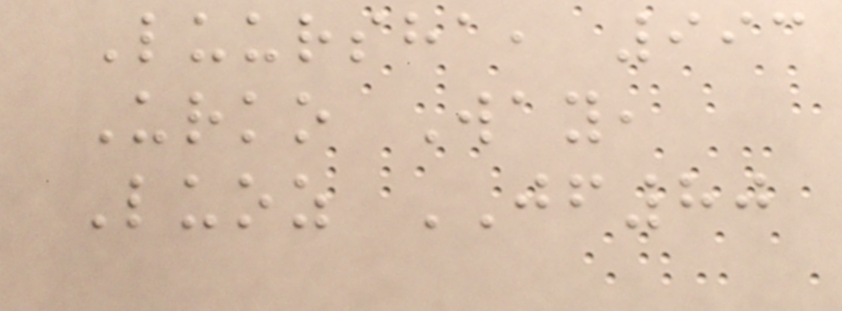Luursha, 993
Urko Way,
Luoz JF80
